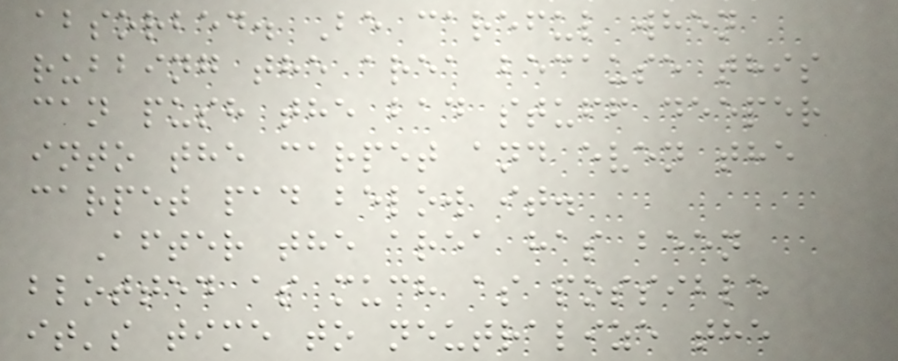absorbed. Be careful when
rubbing the area because this
can push the bad stuff deeper
into the carpet and even the
carpet pad below it.
After the area has been
blotted as much as possible
it's time to neutralize the
